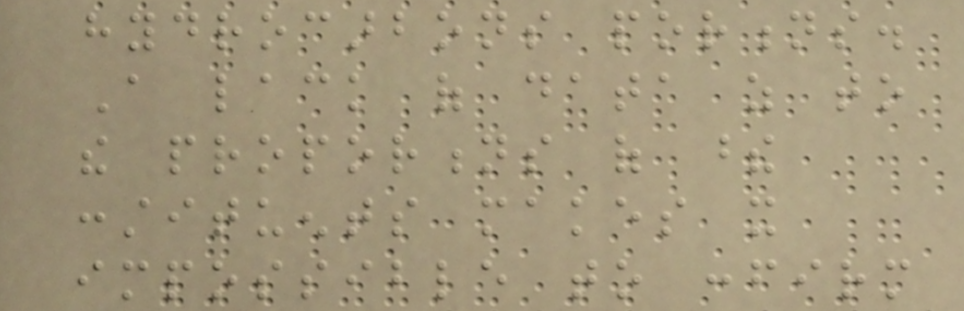hydrocarbons portions.
A lack of data as to
the proportions of these
constituents makes it
impossible to confirm
